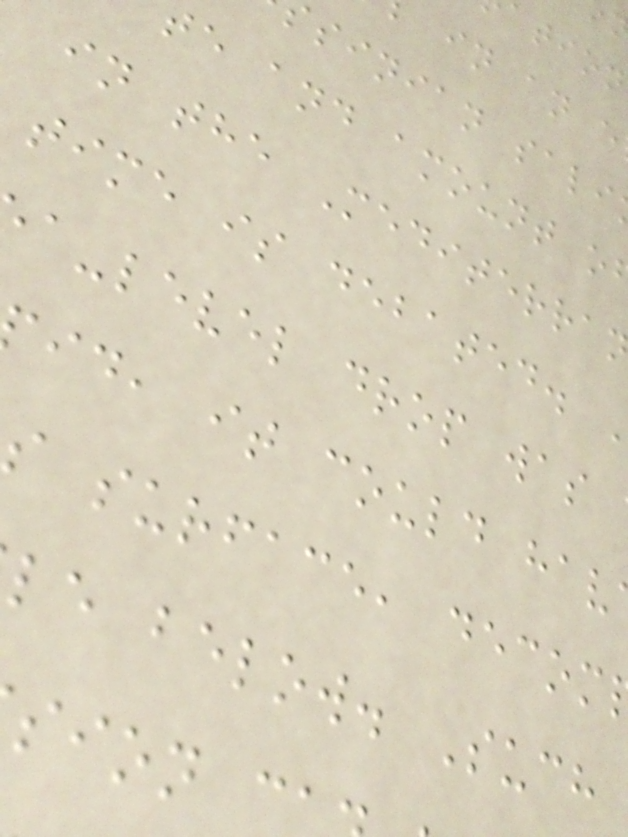sinian sali
te and amount o
in the Mediterra
time is debated.
a-level drop was
id, it could hav
surface, decom
le below. Such
